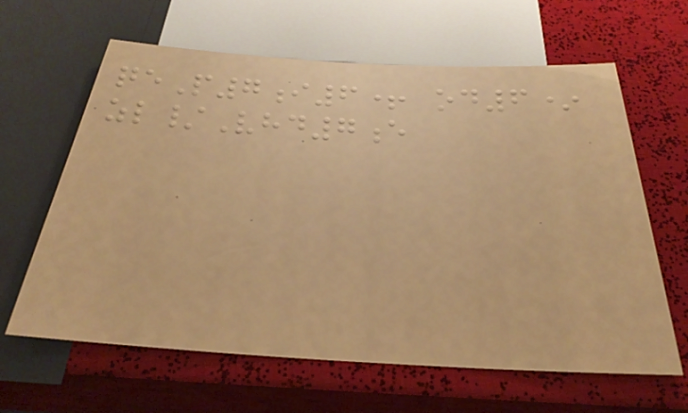qeP7i6+ od6*
zl/Vhd7e
